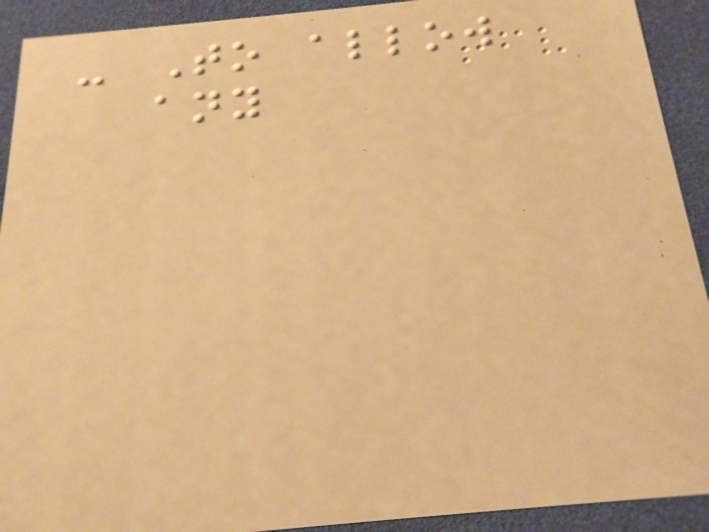- To allow
any
